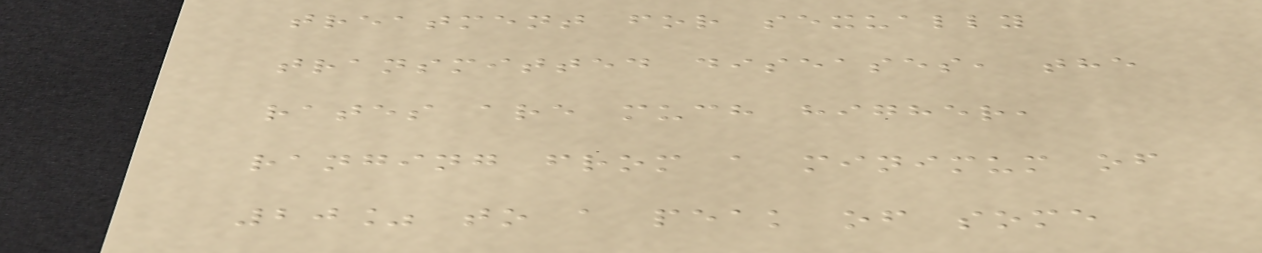treatment for sexually
transmitted diseases, the
rates are much higher,
ranging from a minimum of
20% to a peak of some
